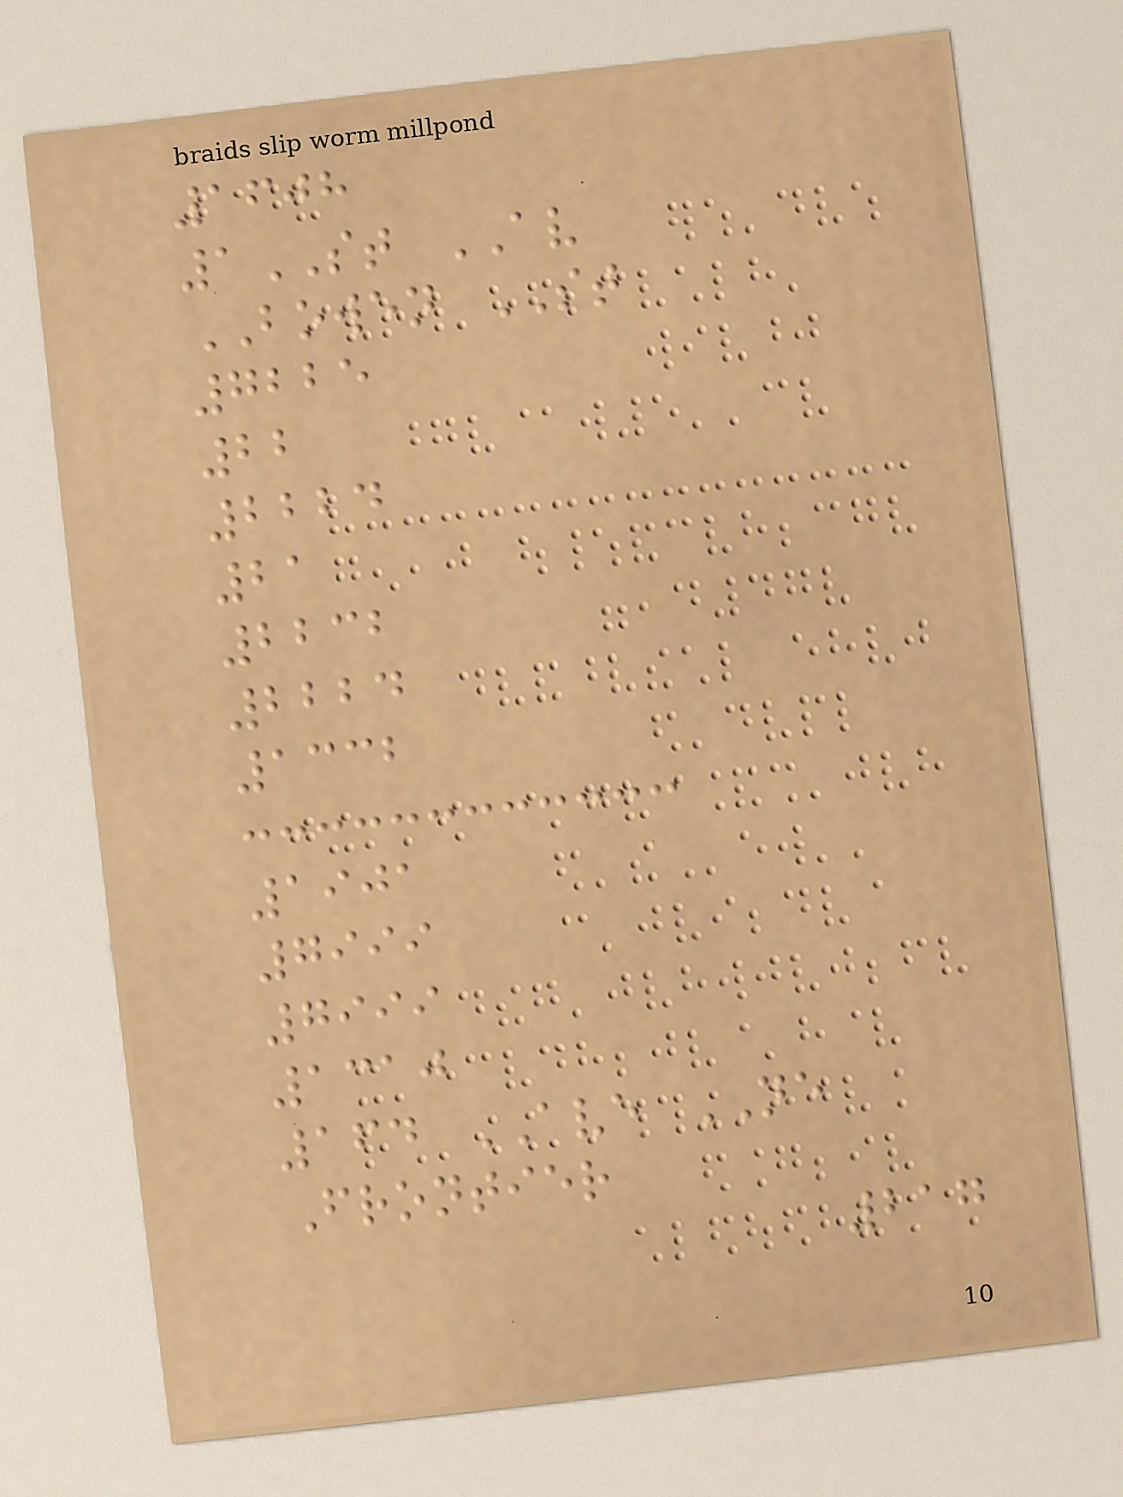1608
1ST AV
BOWEN ST
7225
22
2224
21
2232
2224
1332
1901
7999
7999
1310
164 AVE NE
Frontier
217
